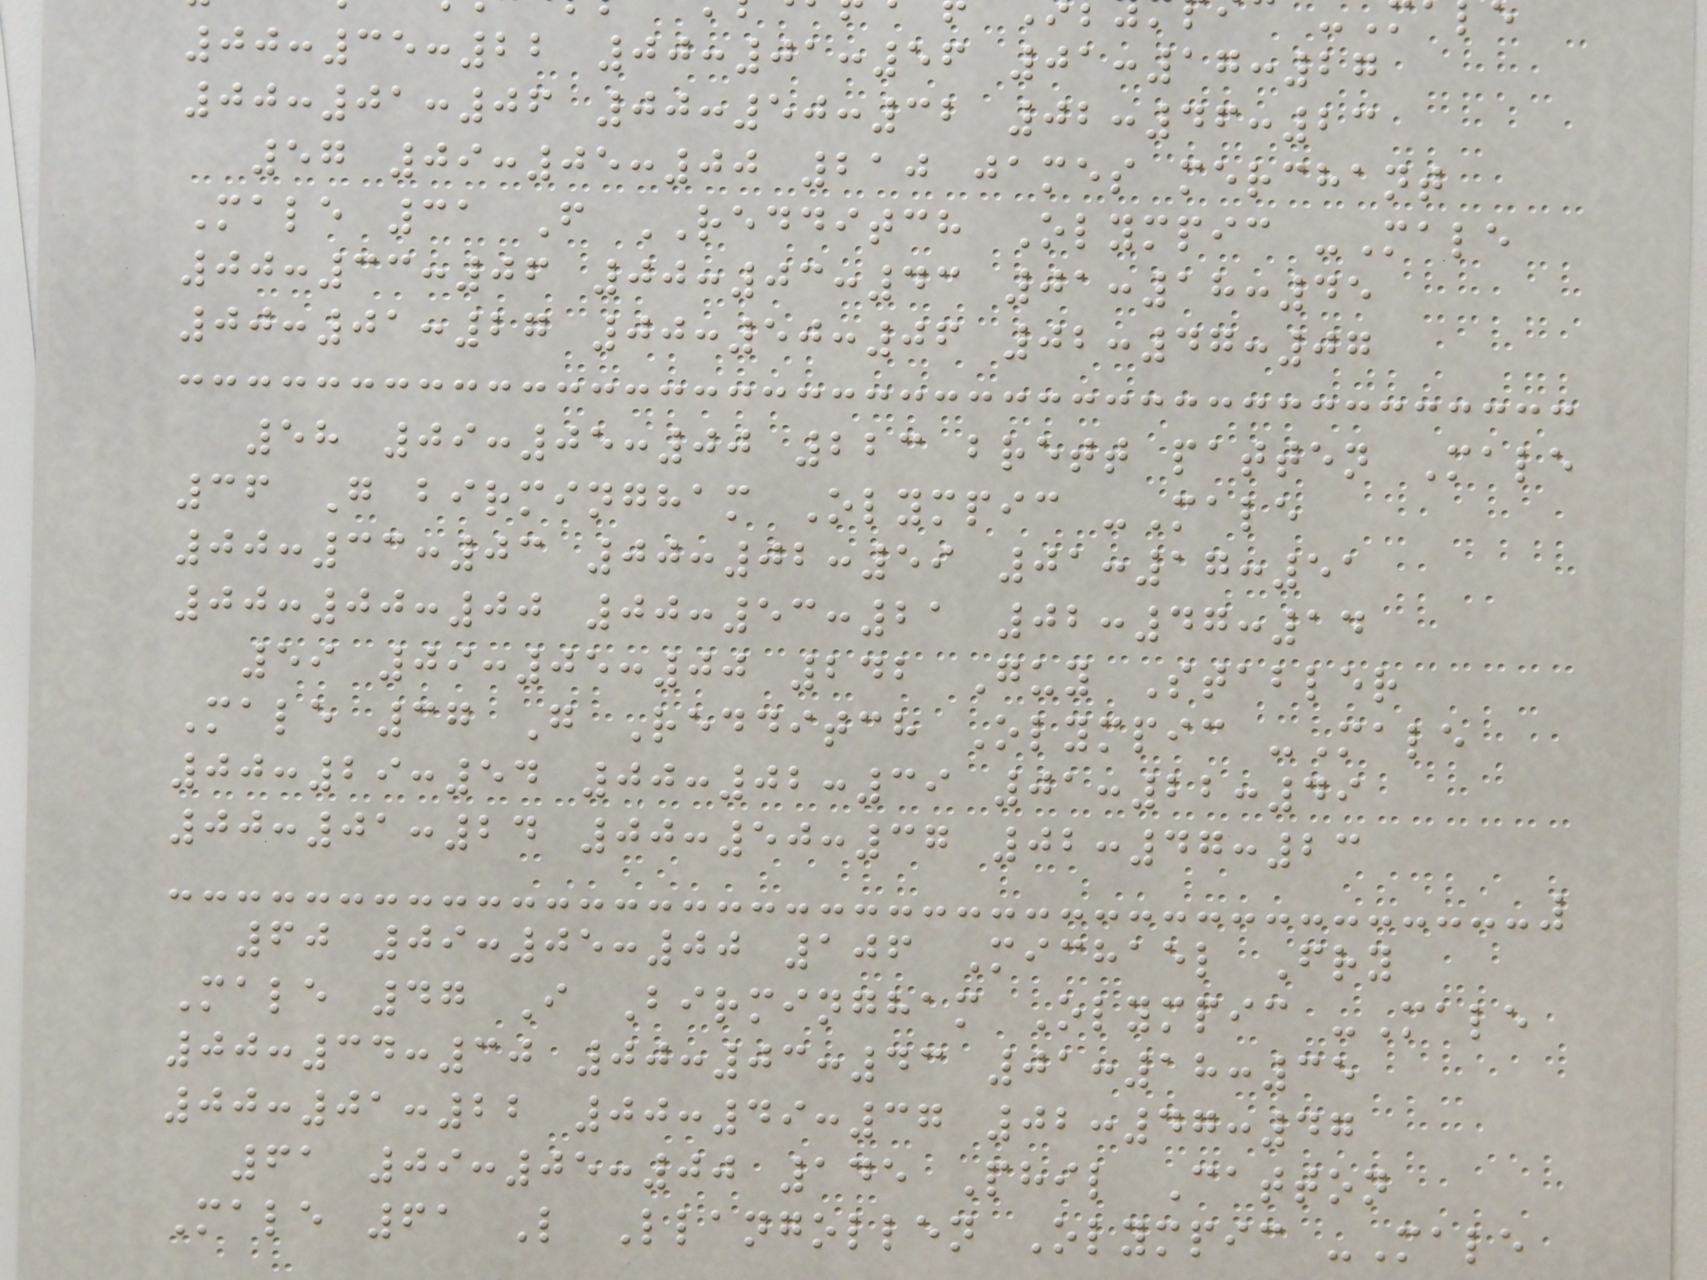00:35:22 00:01:56 01:17:27
00:01:06 00:50:32 02:46:23
57 09:05:00 210 james merchant
Male 31 F REDDITCH Olympic -Male
00:33:06 00:03:43 01:18:45
00:01:27 00:50:06 02:47:07
58 09:05:00 223 brett patten Male
36 G birmingham Olympic -Male
00:33:03 00:02:59 01:17:51
00:00:00 00:53:21 02:47:14
59 09:05:00 242 Guy Stabler
Male 37 G Redditch Olympic -Male
00:29:54 00:02:39 01:22:49
00:01:24 00:50:37 02:47:23
60 09:05:00 106 Michael Fry
Male 47 I Birmingham Olympic -Male
00:34:30 00:03:43 01:18:35
00:01:22 00:49:37 02:47:47
61 09:05:00 145 Phil Catton
Male 61 L Llangollen Olympic -Male
